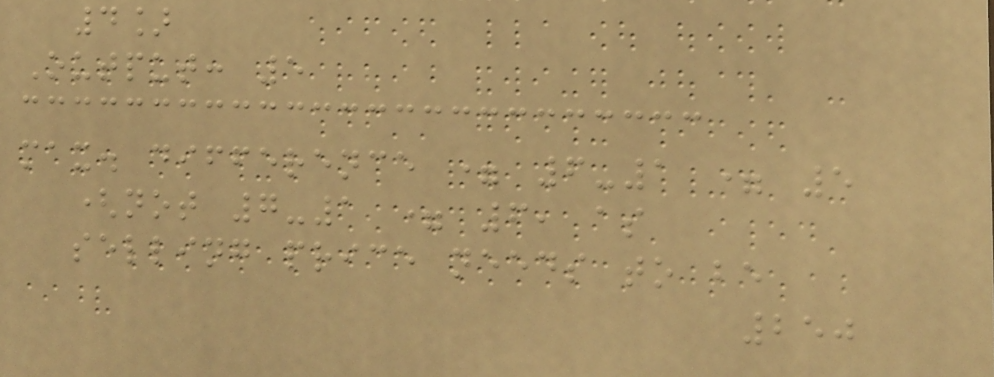4]
Output: 5
max. difference = 6-1 = 5
(not 7-1 = 6, as
selling price needs to be
250
